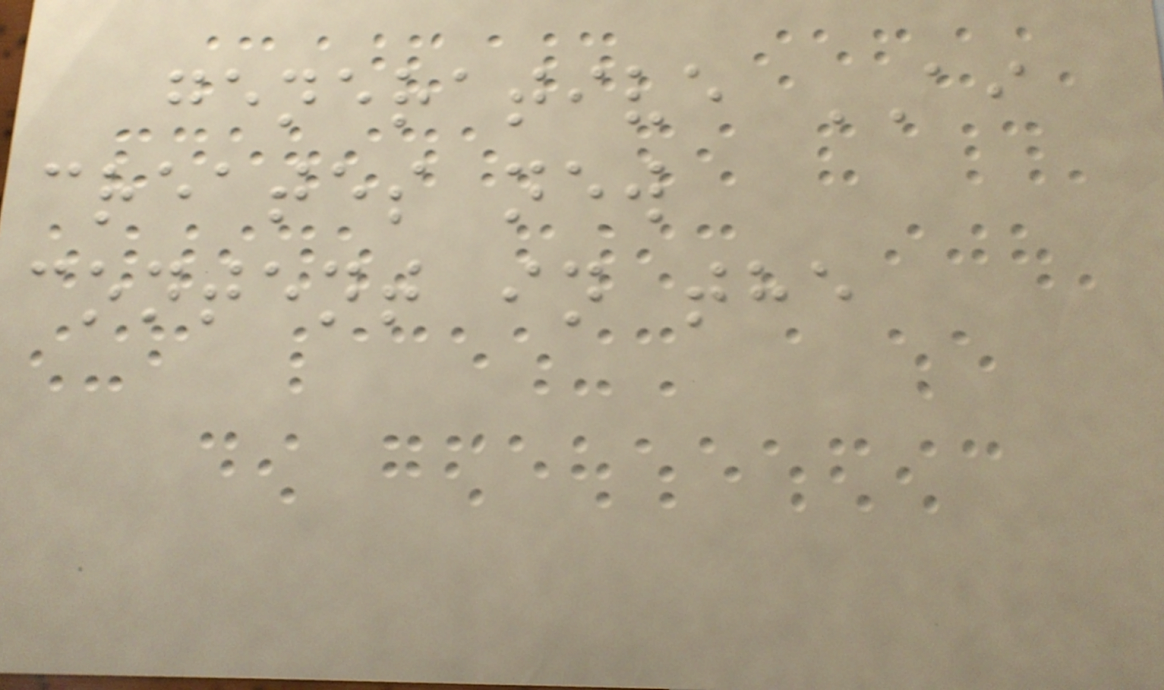generative AI
creates new
content in the
